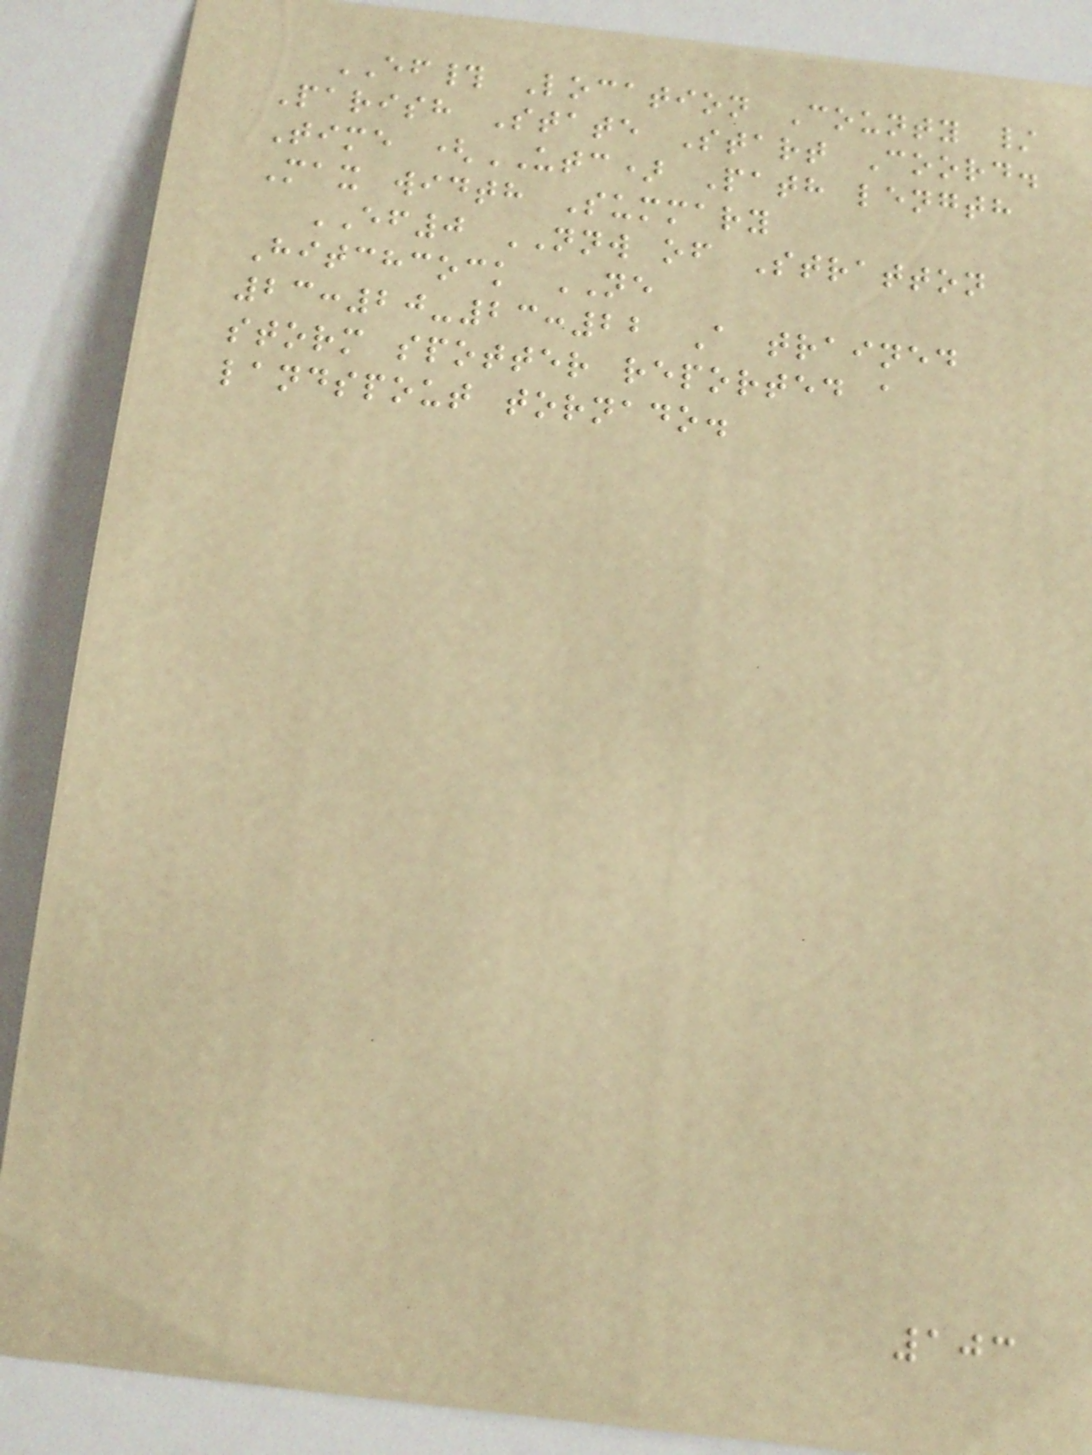EF# Location County /
Parish State Start Coord.
Time (UTC) Path length
Max width Summary
EF0 NNW of Stratton
Hitchcock NE
23:20-23:22 A trained
storm spotter reported a
landspout tornado.
103
